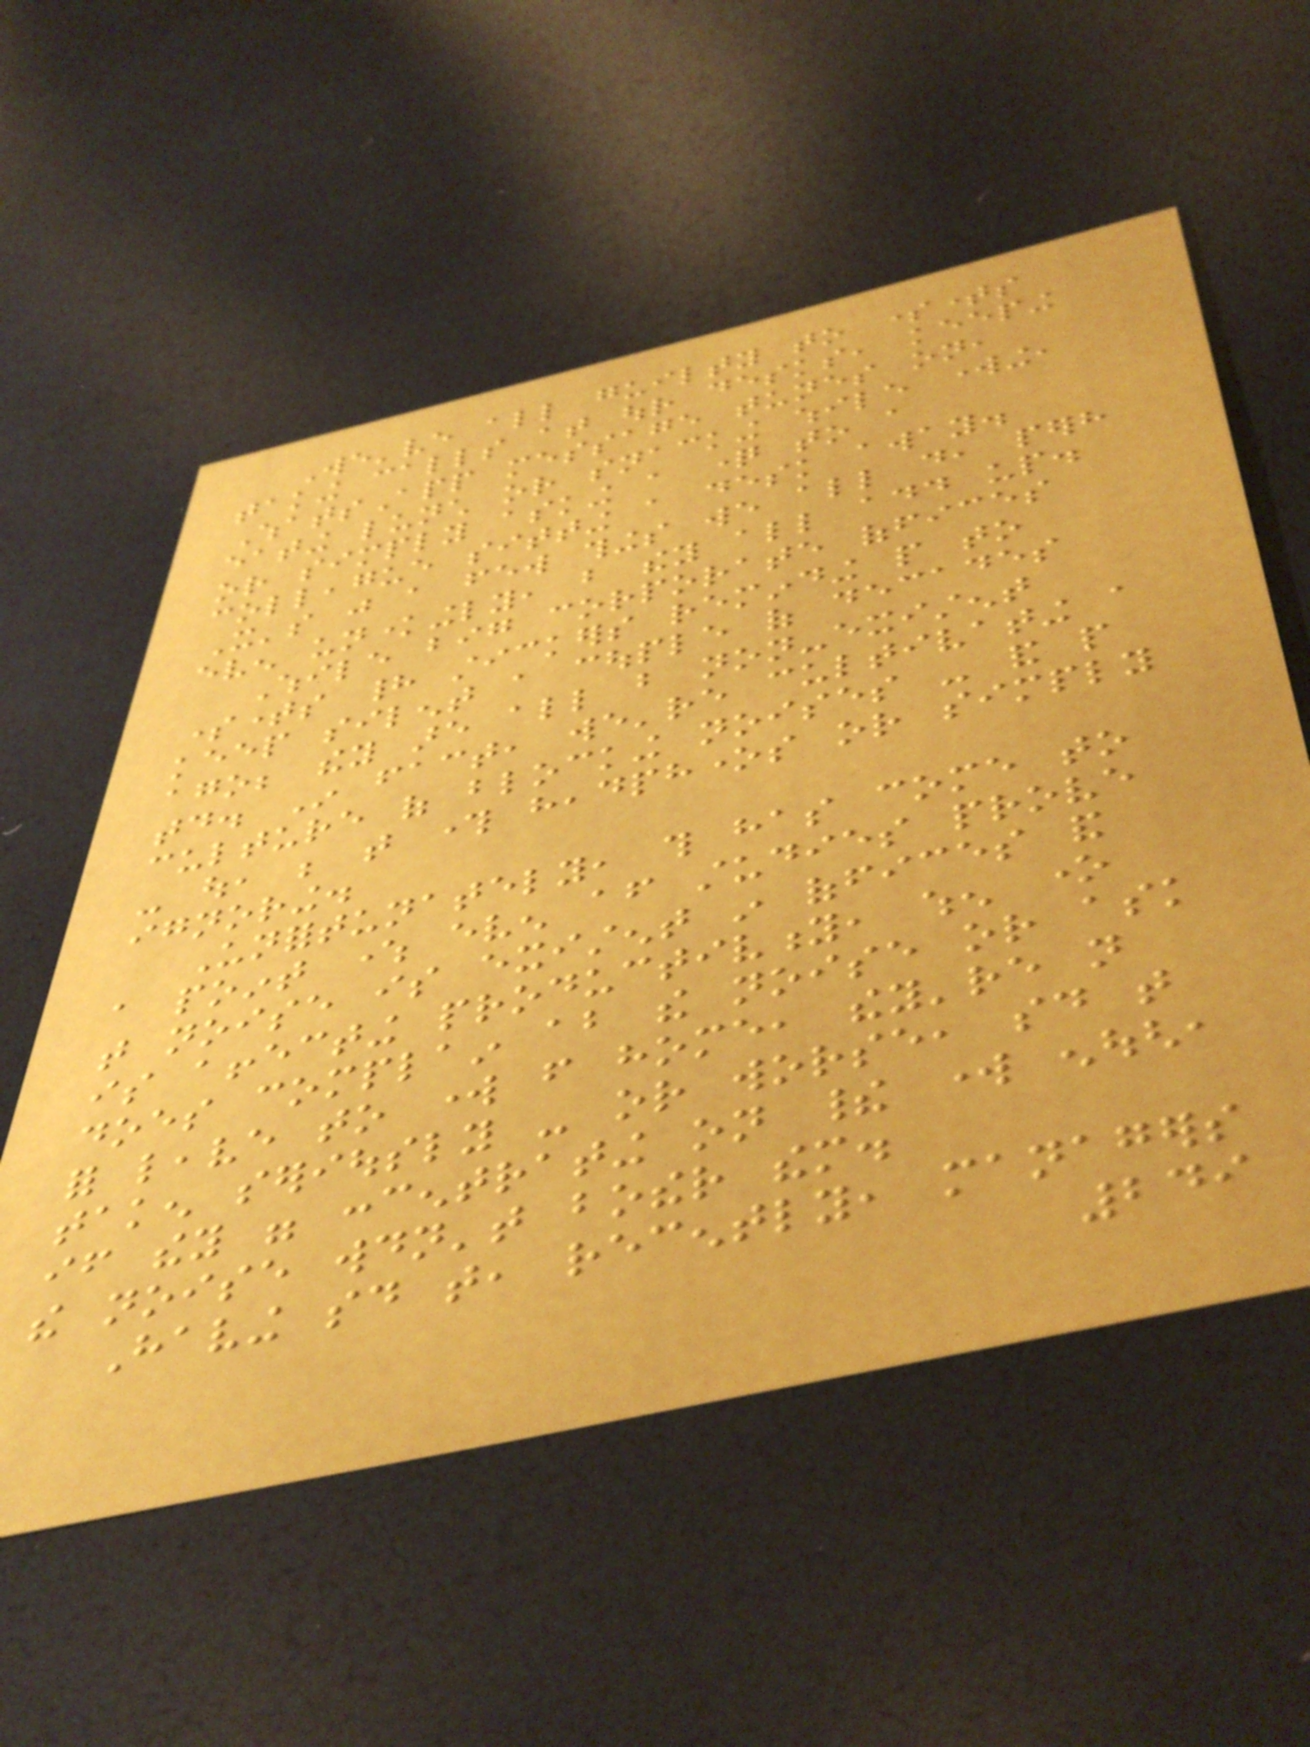We've all guilty to sometimes
taking calls at our desks, keeping
WhatsApp message tunes on,
eating lunch or snacking while working,
or simply asking a question to a
colleague sitting a desk away.
It's just a few things we all do, perhaps
even unknowingly, but they all add up.
While big corporate offices
sometimes had stickers reminding people to
keep silent a couple of decades
ago; they are all but non-existent
today. In fact, we're cultivating a
culture of blocking noises - and people
- out, be that through headphones or simply
ignoring.
Unfortunately, this has come to
a point where even after studies prove
that noise is existent in offices and
is affecting productivity, when one
does complain about the noise or ask
for leave to work from home, they're not
taken seriously - or worse, said that
if they were concentrating on their work enough,
the noise wouldn't bother them.
Having said that, recently, managers
249
